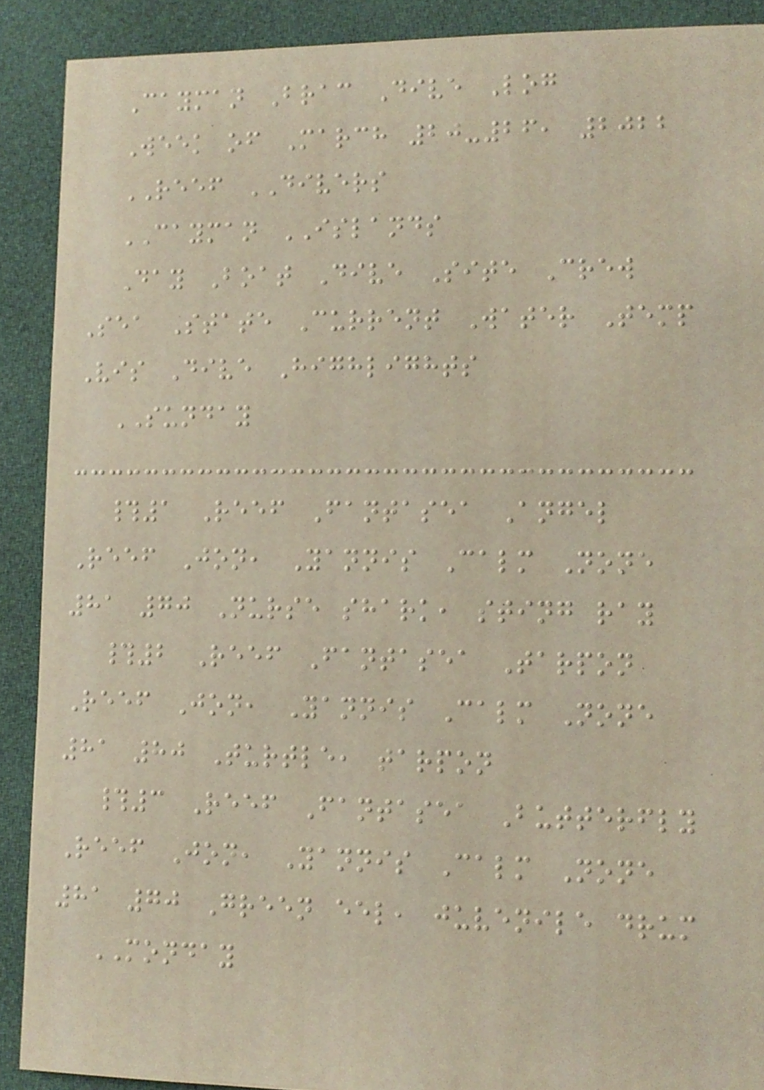Cayman Brac Dive Log
Week of March 20-26, 2022
REEF DIVERS
CAYMAN ISLANDS
Day Boat Dive Site Crew
Sea State Current Water Temp
Vis Dive Highlights
SUNDAY
#1 Reef Fantasea Angel
Reef Jon, Yannis Calm None
81 70 Nurse shark, sting ray
#2 Reef Fantasea Tarpon
Reef Jon, Yannis Calm None
81 80 Turtle, tarpon
#3 Reef Fantasea Butterfly
Reef Jon, Yannis Calm None
81 70 Green eel, juvenile drum
MONDAY
